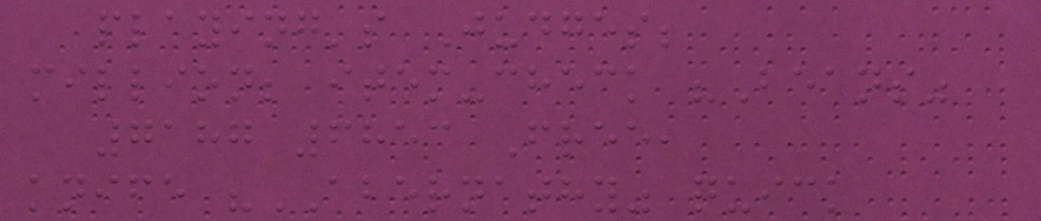playing's Judges;
million; item-check "Beans"
7187 6853 Free,
knife "ABERNATHY" quick
